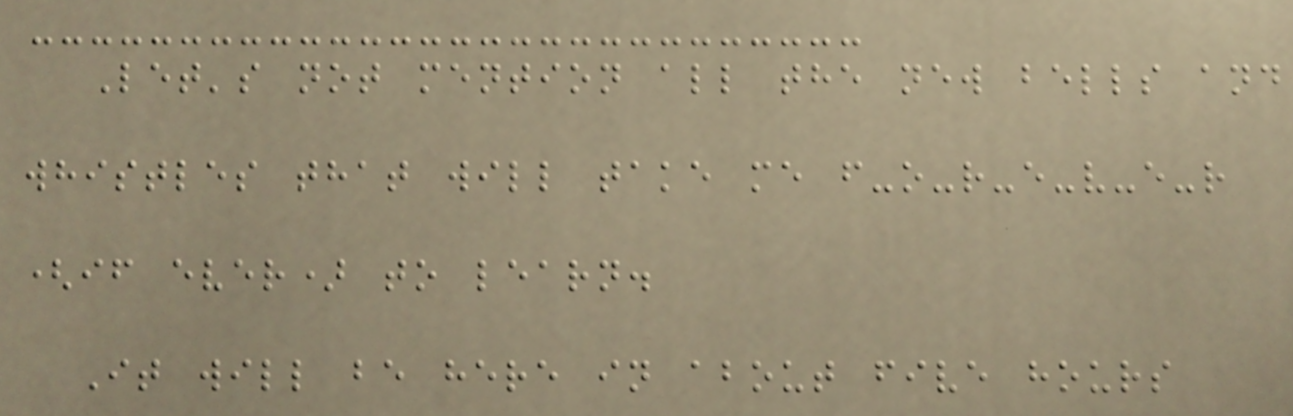Let's not mention all the new bells and
whistles that will take me f-o-r-e-v-e-r
(if ever) to learn.
It will be here in about five hours
